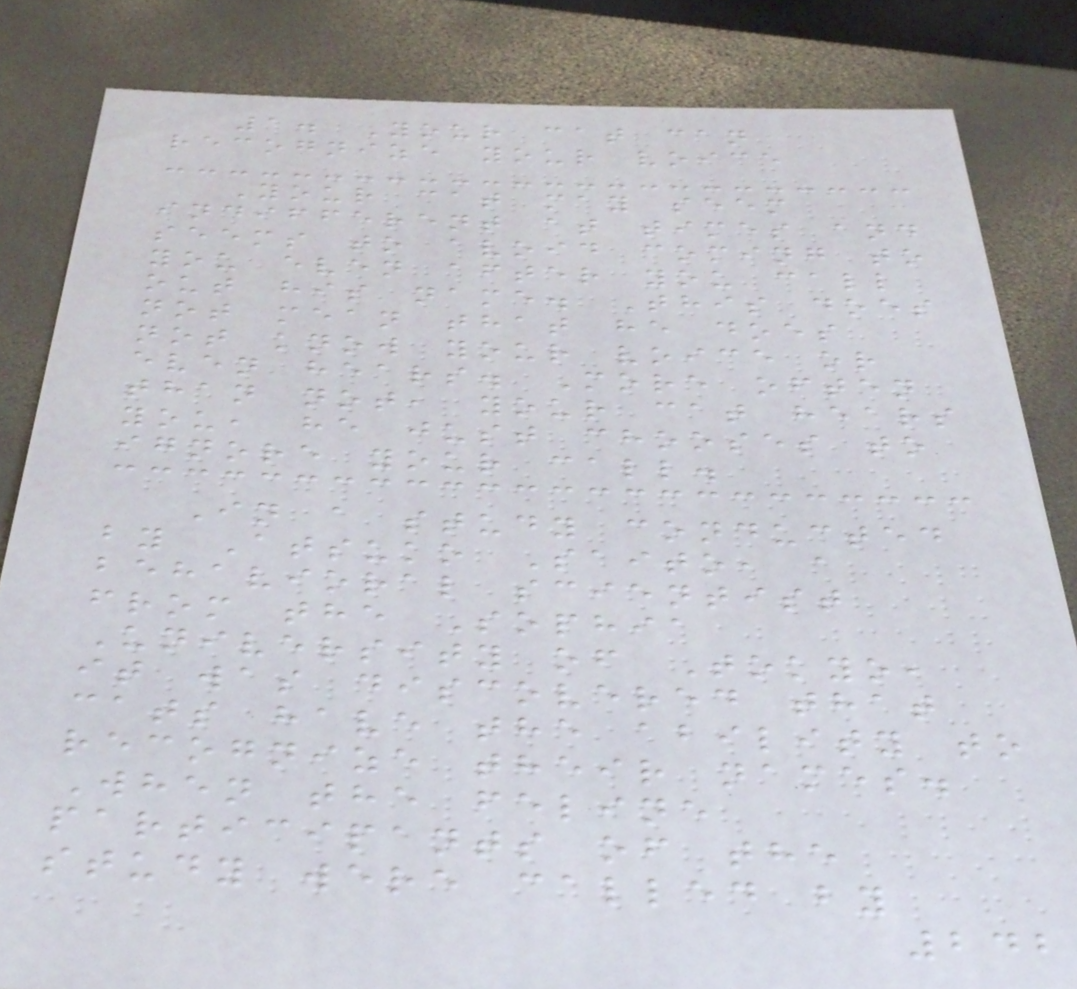1. Your cat can
recognize your voice
Your cat may seem
indifferent at times and
seems to avoid coming to
you even after you call
out his name. This does
not mean that he does
not know your voice or
even hears. More often
than not, your cat hears
you, he just chooses to
ignore your call.
In a study conducted
by Atsuko Saito, a
behavioral scientist
from the Sophia
University of Tokyo,
it was discovered that
cats have the ability to
recognize their names.
When the feline
participants of the
study were called by
242
